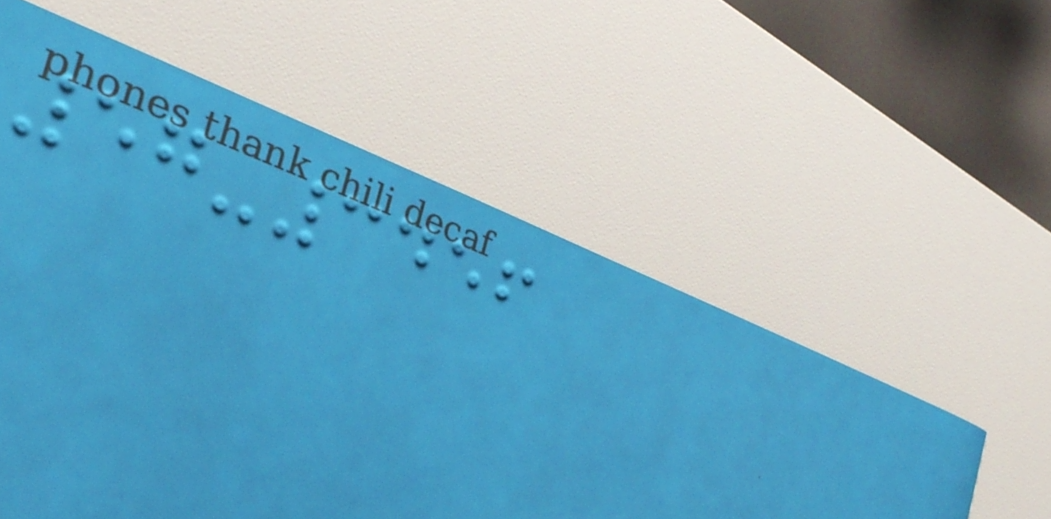57-3456
